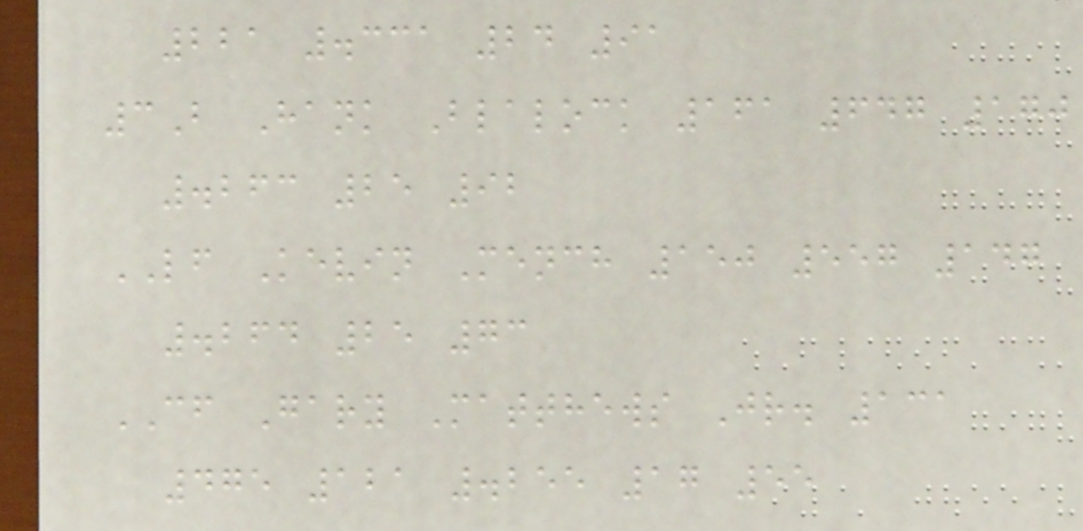221 .331 24 91
3B Hank Blalock 161 647 170
.263 25 92
LF Kevin Mench 150 557 147
.264 25 73
CF Gary Matthews Jr. 131
475 121 .255 17 55
